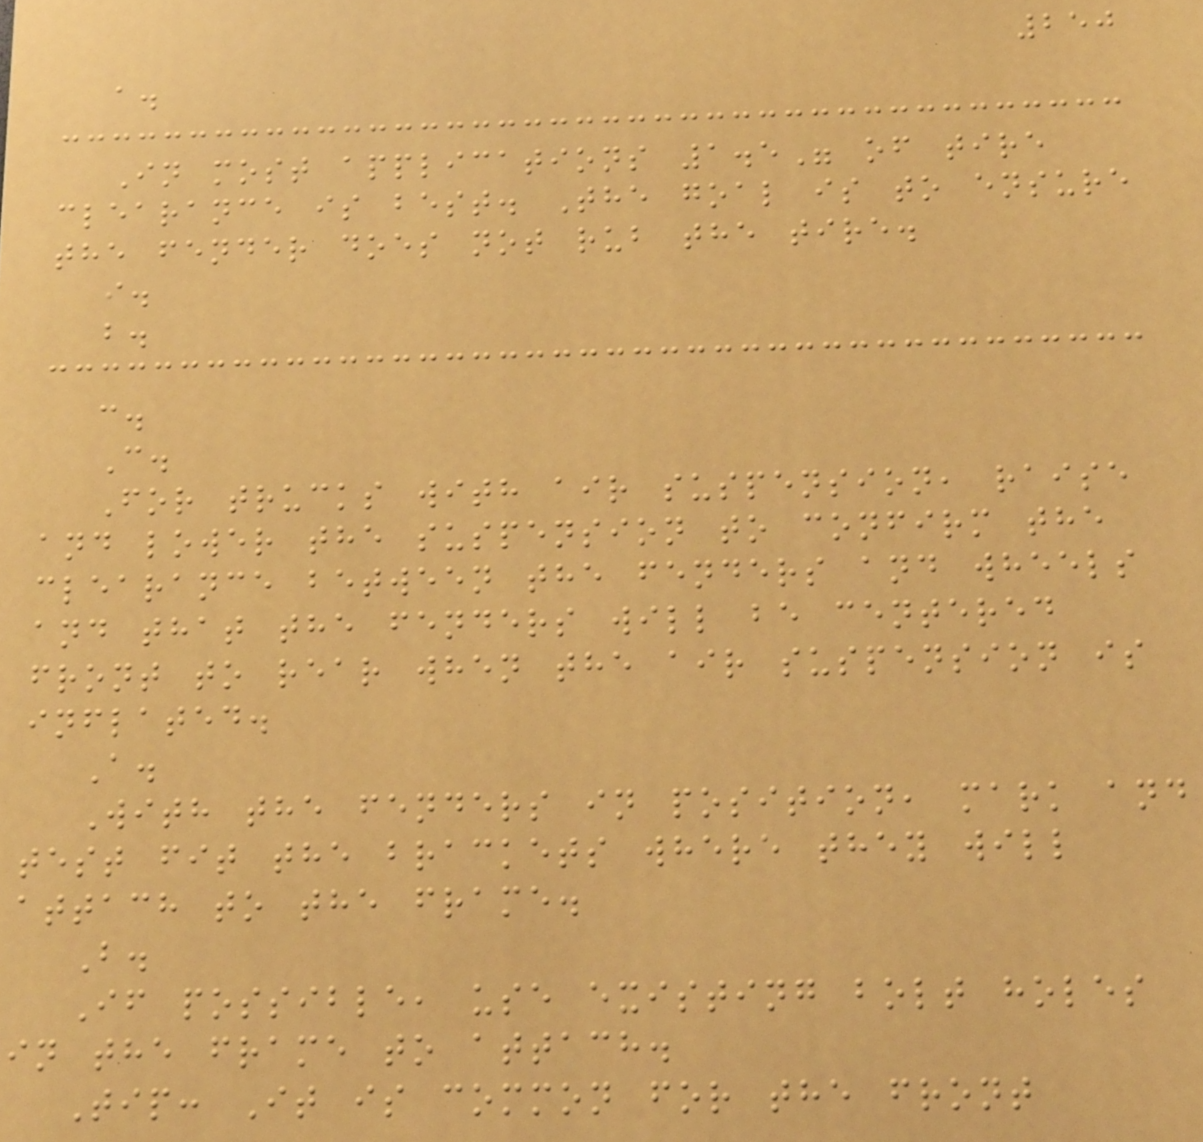250
a.
In most applications 1.5" of tire
clearance is best. The goal is to ensure
the fender does not rub the tire.
i.
b.
c.
C.
For trucks with air suspension, raise
and lower the suspension to confirm the
clearance between the fenders and wheels
and that the fenders will be centered
front to rear when the air suspension is
inflated.
A.
With the fenders in position, mark and
test fit the brackets where they will
attach to the frame.
B.
If possible, use existing bolt holes
in the frame to attach.
Tip: It is common for the front
